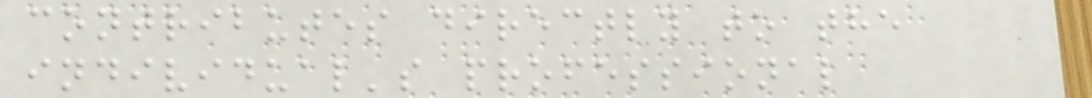contributes directly to the
individual's professional
